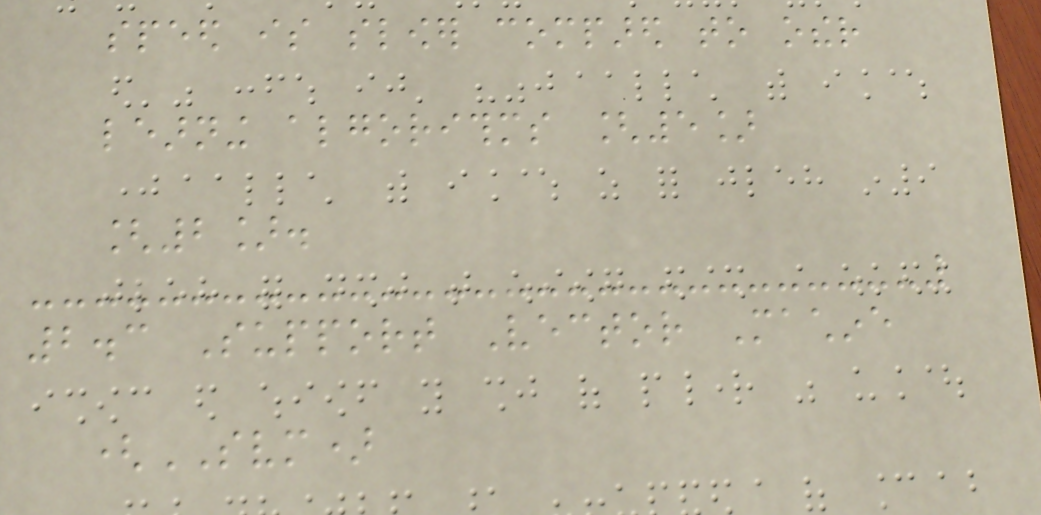speed is slower compared to other
learning algorithms [5]
[2].
2.3 Support Vector Machine
(SVM)
